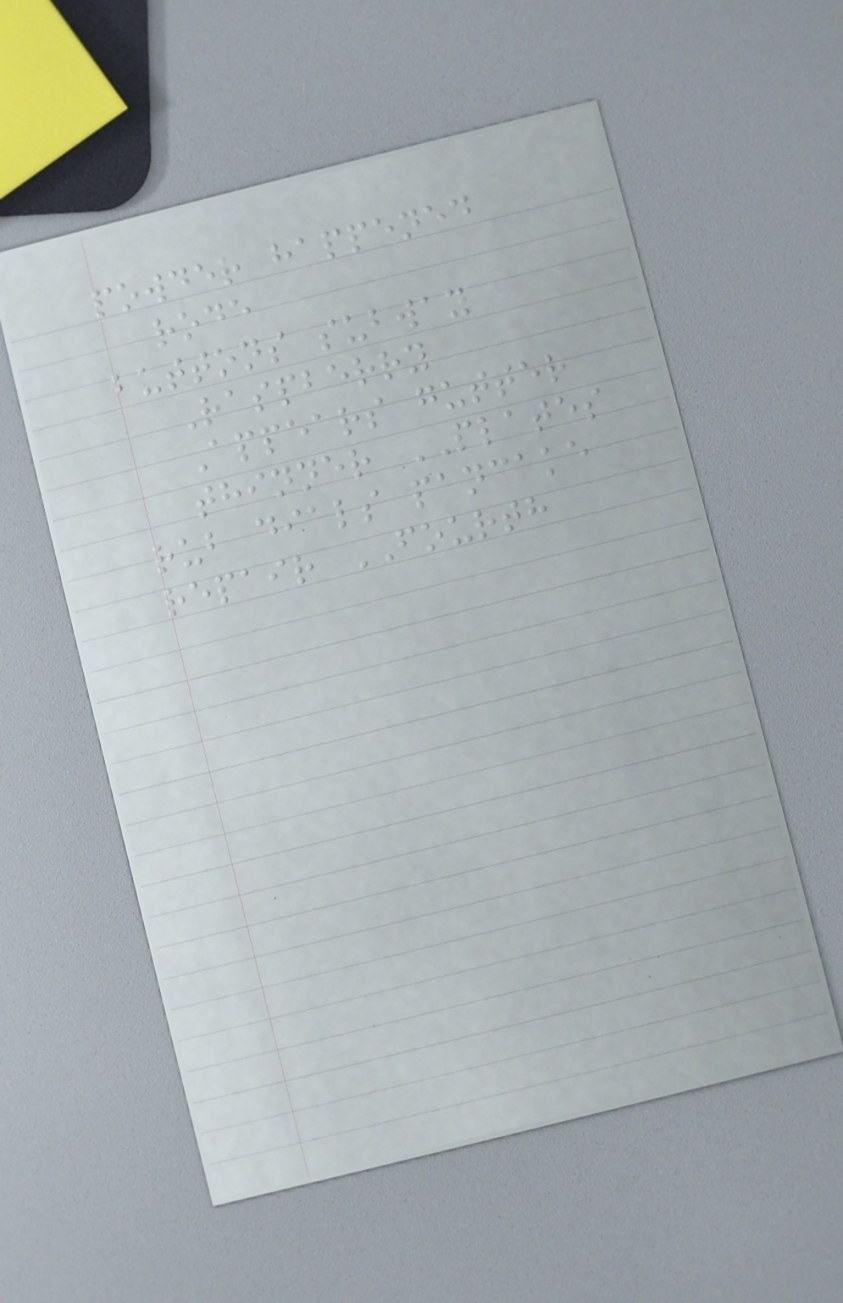powder happened
rode
buttons subway
Raspberry
Appears gutter
thinner PLATES
rub dials pancake
repair FOURTH
